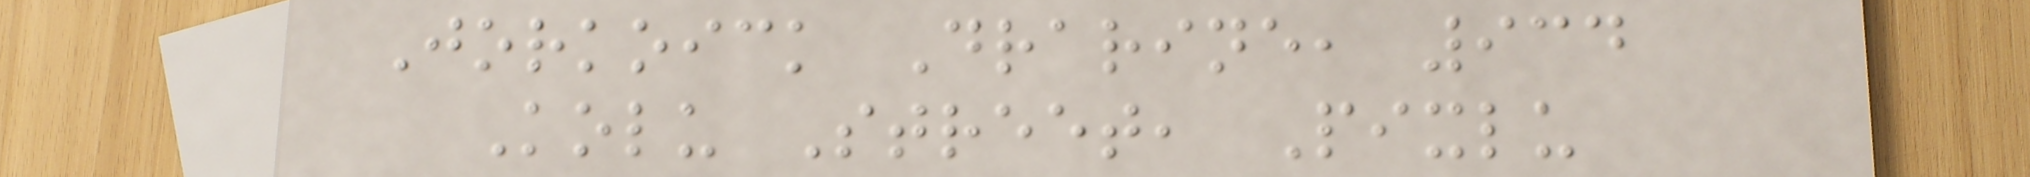Jorkoick Drarine, 934
Kolu Street, Pixlu
